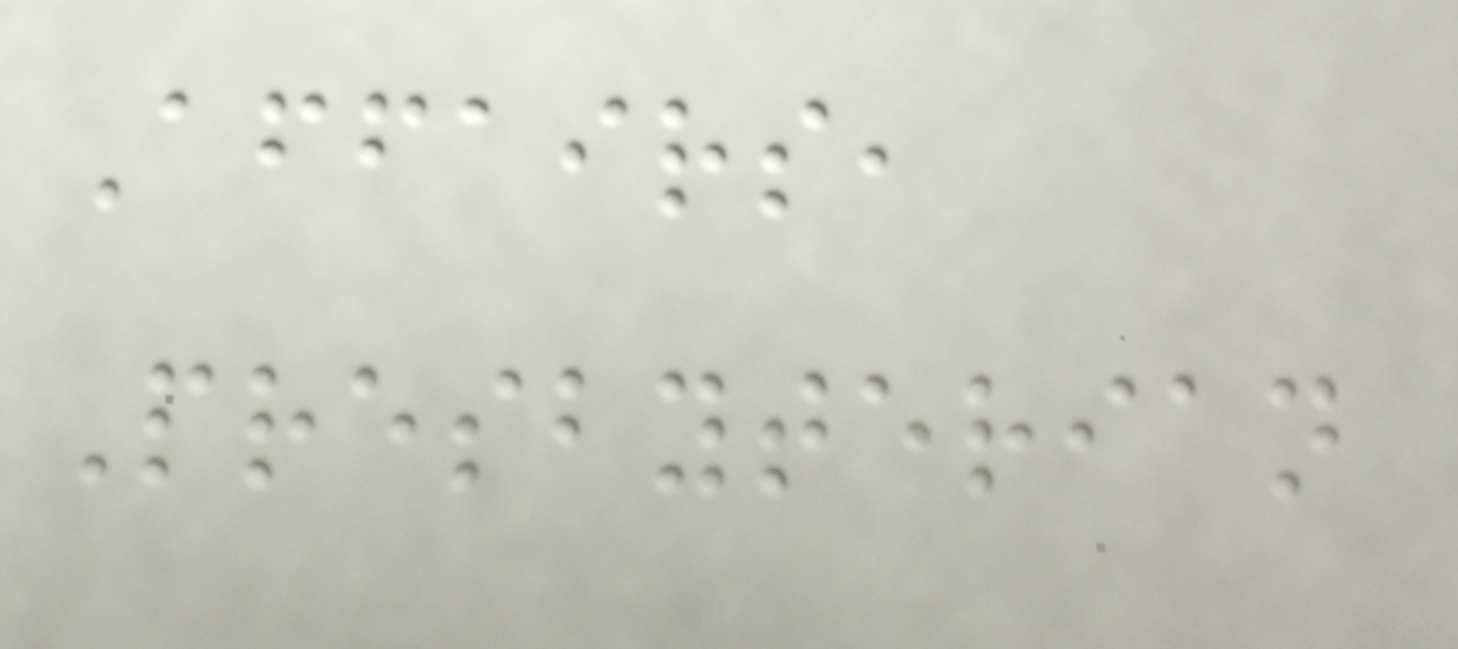Affairs,
Presbyterian
